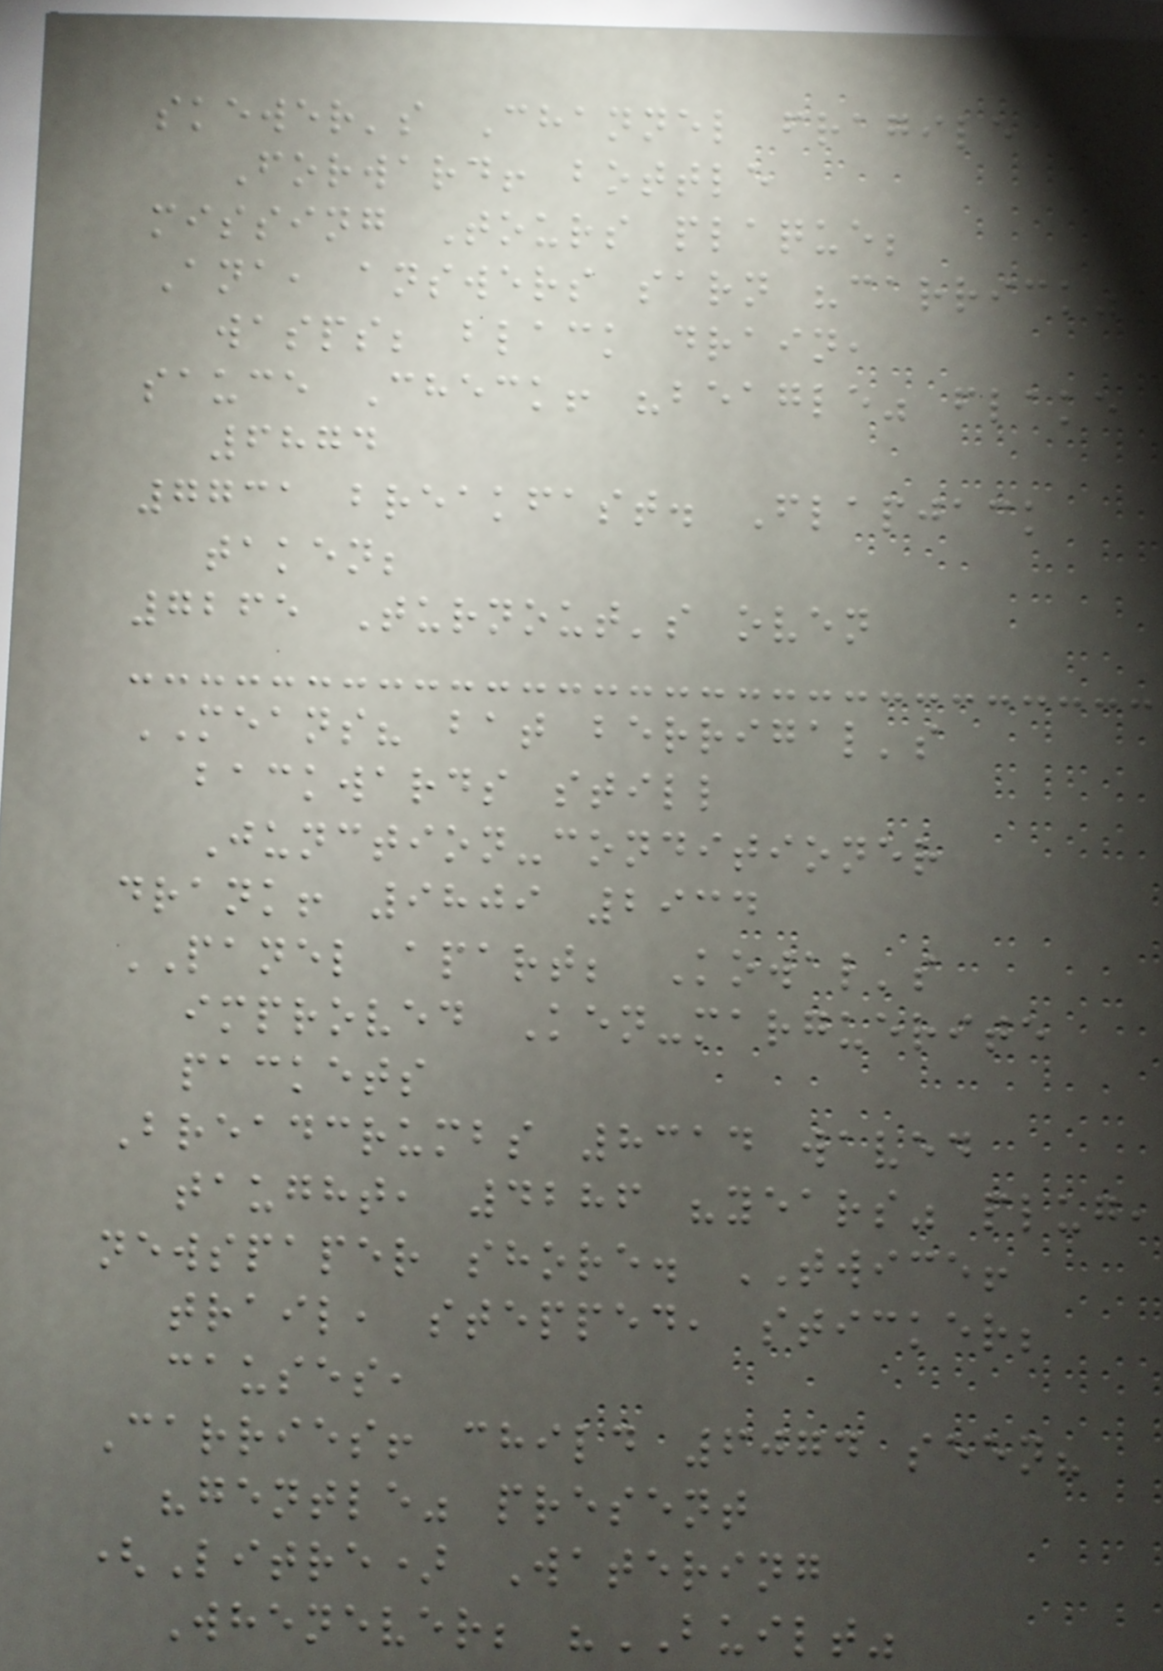skewer's Channel fragile
Forward! bottle
missing Tours plaque;
Ana, answers sarn "carrick"
wasps; black drain,
sauce Check! "beagle" flake
6874
7731 breakfast. Flapjack
taken;
7265 Turnout's oven
MEANS? bat berrigal's
backwards still
Junction-conditioner
drank! 9809 2934
PANEL apart; Kowal's
improved Ken-marguerite
packets
Breadcrumbs 8314 waved
taught, 4286 "years" plug,
newspaper shore. TWICE!
trail, stepped, sticker;
causes,
Carries! child 6074 seen?
"gentle" present
(Litre) Watering
Whenever; "BUILT"
